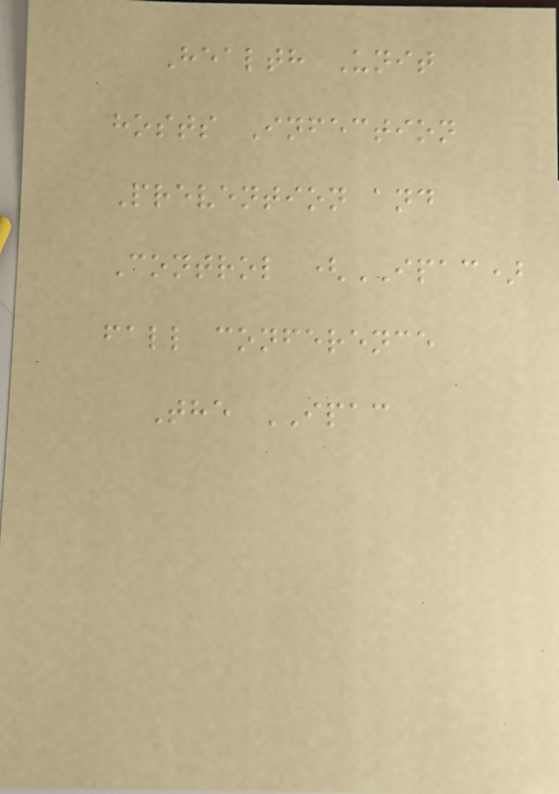Health Unit
hosts Infection
Prevention and
Control (IPAC)
fall conference
The IPAC
